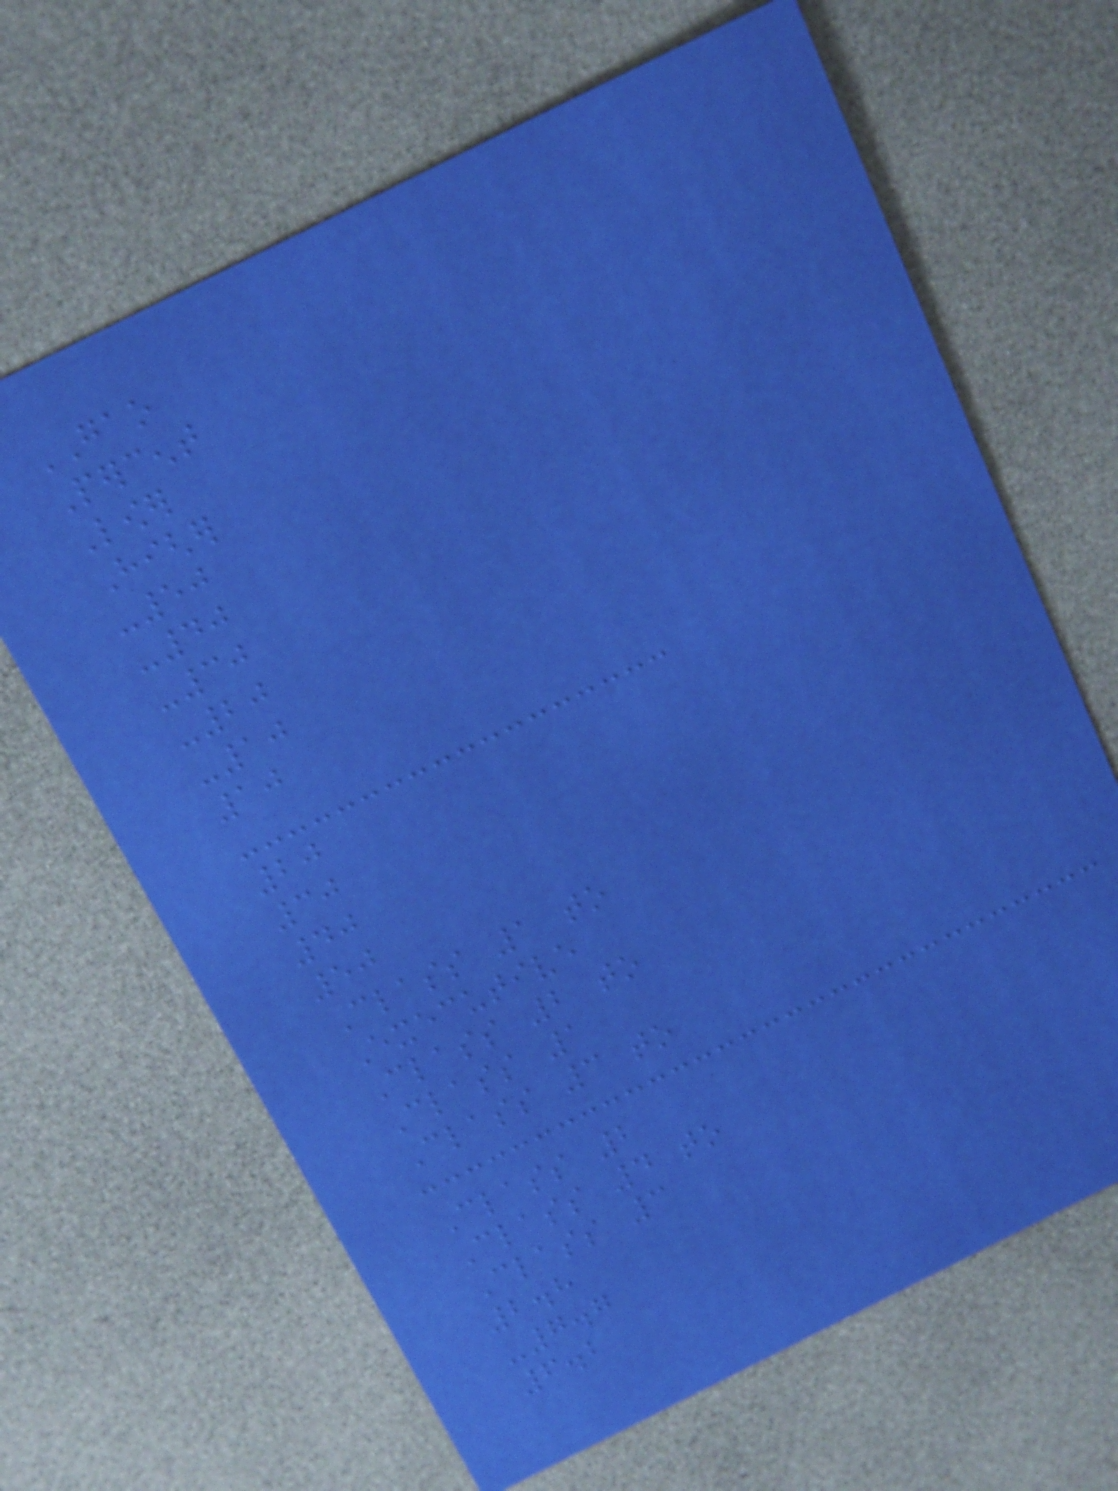GAO
Percent
Lower
Higher
-50
-40
-30
-20
-10
10
20
30
40
50
Class 1 to
Executive
Class 2 to
Class 1
Class 3 to
Class 2
Class 4 to
Class 3
2.8
-7.7
6.2
